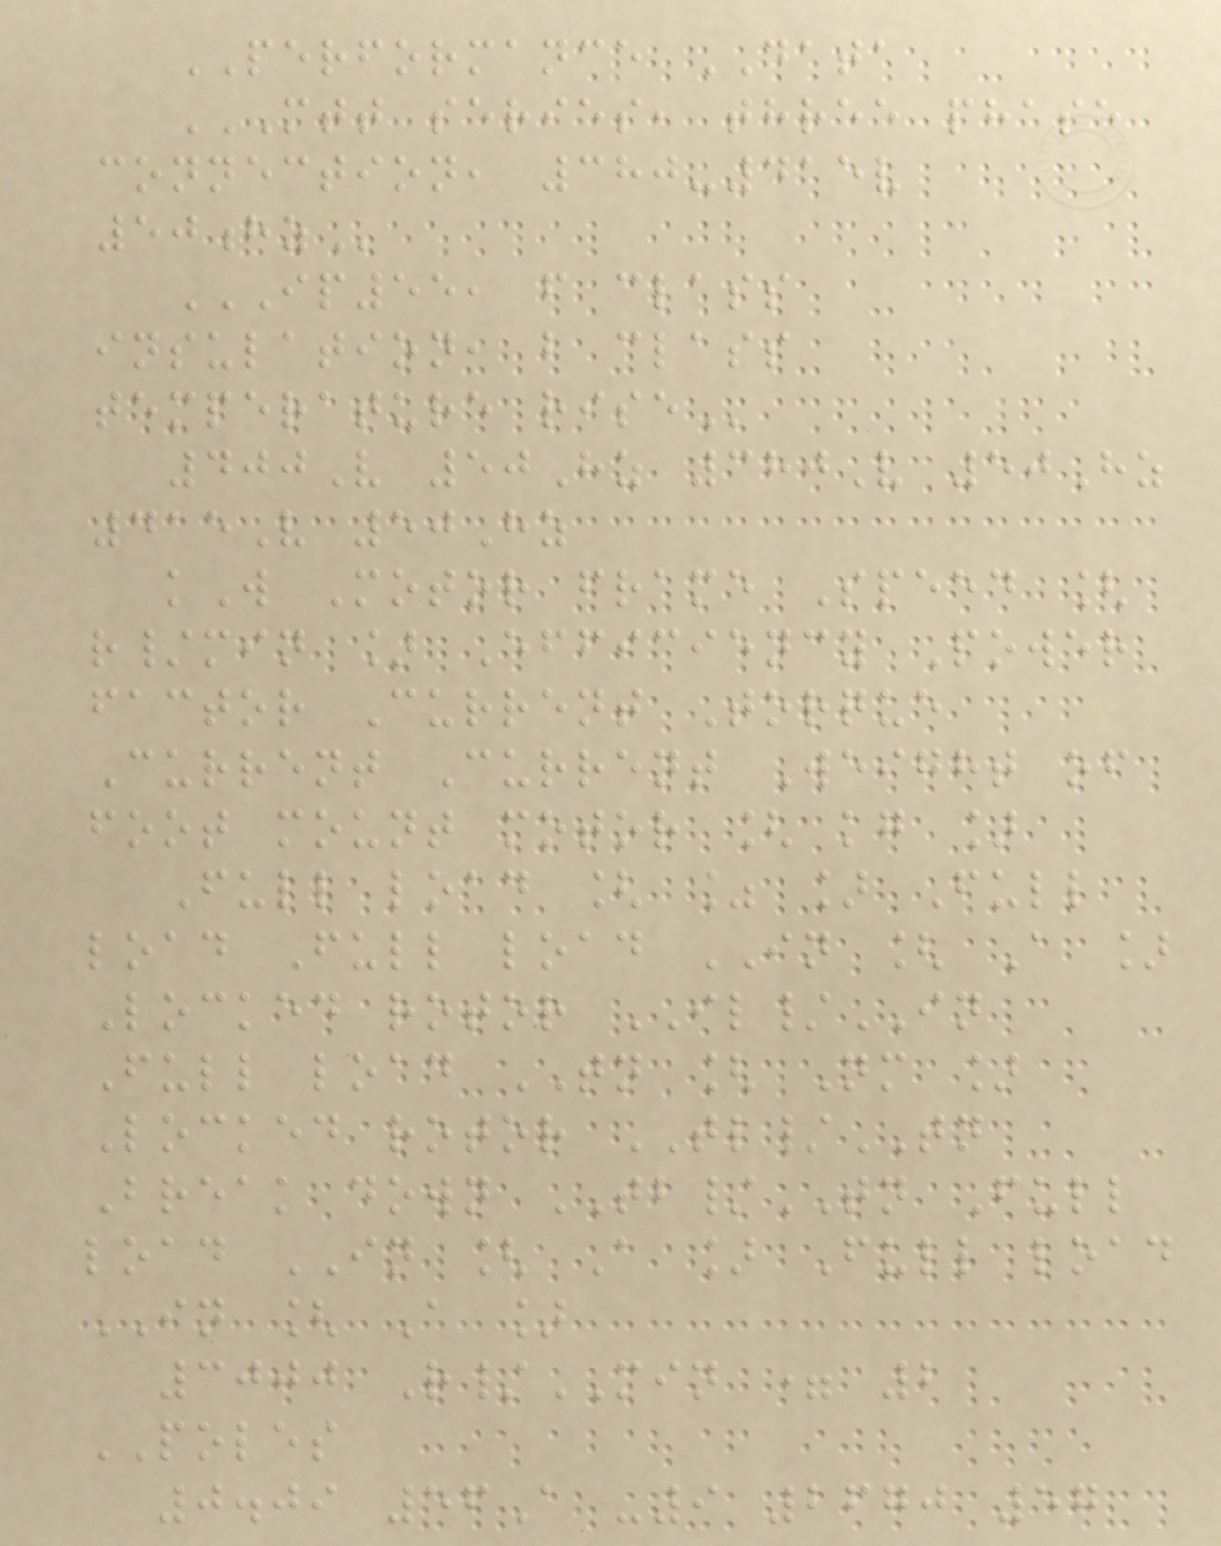PERFORMANCE DATA
MTT SERIES, THREE PHASE
CONNECTION, 380-415V
50HZ
IP55, F CLASS
INSULATION, B CLASS
TEMPERATURE RISE
400V 50Hz 380V 50Hz
415V 50Hz
kW Motor frame Speed [
r/min ] Efficiency Power
factor Current Torque
Current Current Weight of
foot mount motor [ kg ]
Full load [ % ] Full
load Full load IN [ A ]
Locked rotor IL/IN
Full load TN [ Nm ]
Locked rotor TL/TN
Break down TB/TN Full
load IN [ A ] Full load
IN [ A ]
3000 R/MIN = 2
POLES
0.09 56A -9 2670 57
